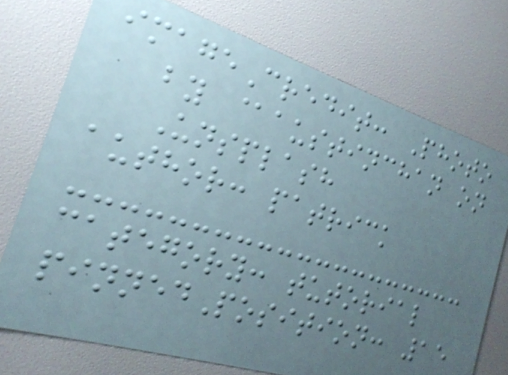imageCredit: Photo
by @austinchan on
Unsplash
author: patrick
category: tutorial
pinnedPosition: 15
